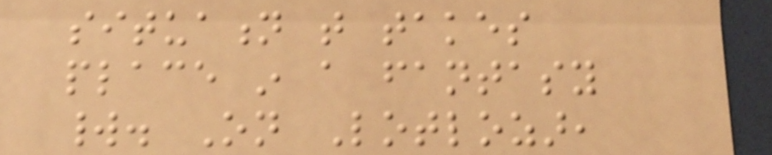situation that takes
place in a fantasy
world. On Lotlozar,
